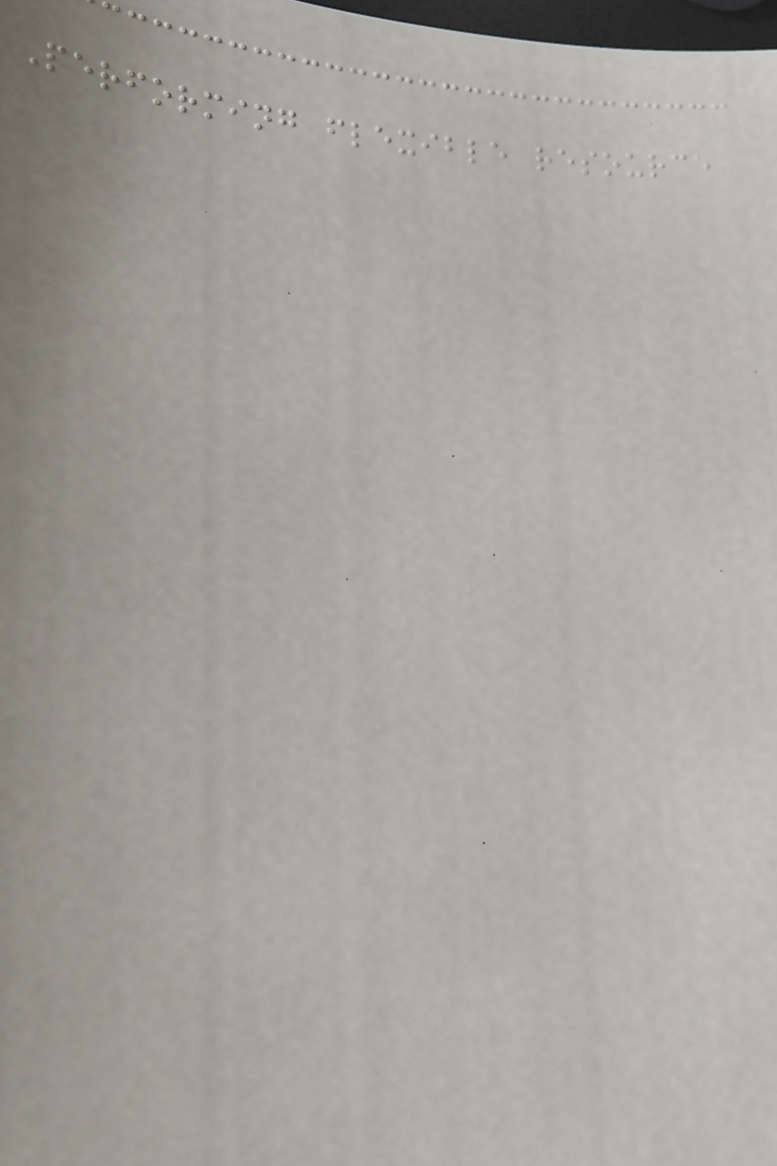Performing flexible resource
